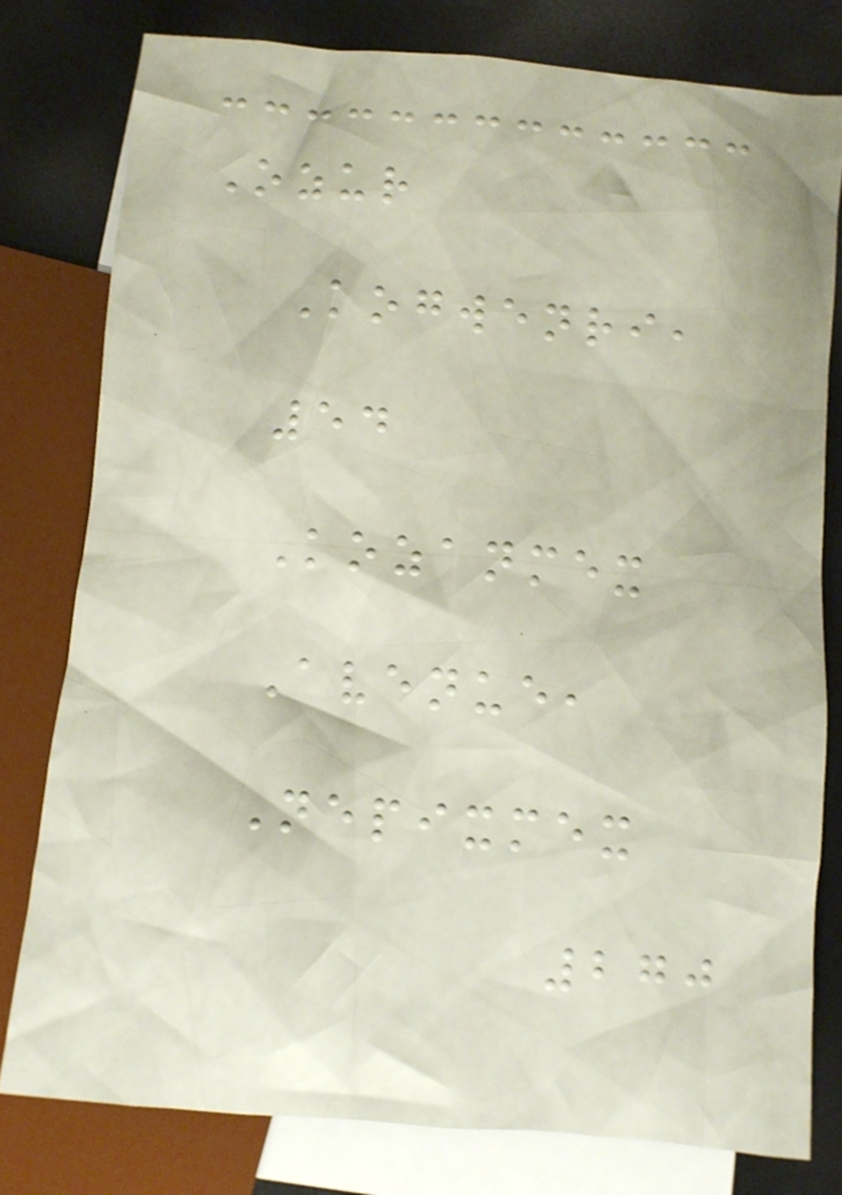Ozur
Kogwenri,
54
Kozanmex
Avenue,
Nepixmex
270
